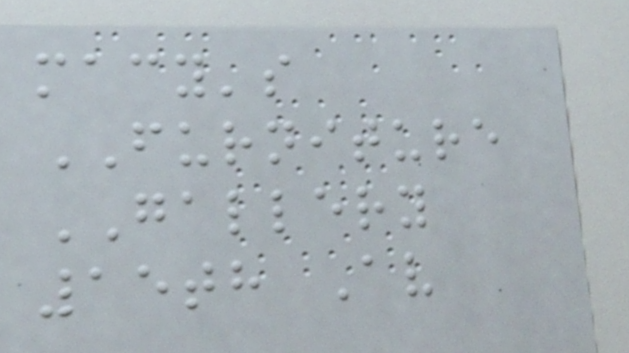macy's
FURNITURE
GALLERY
15th Av
